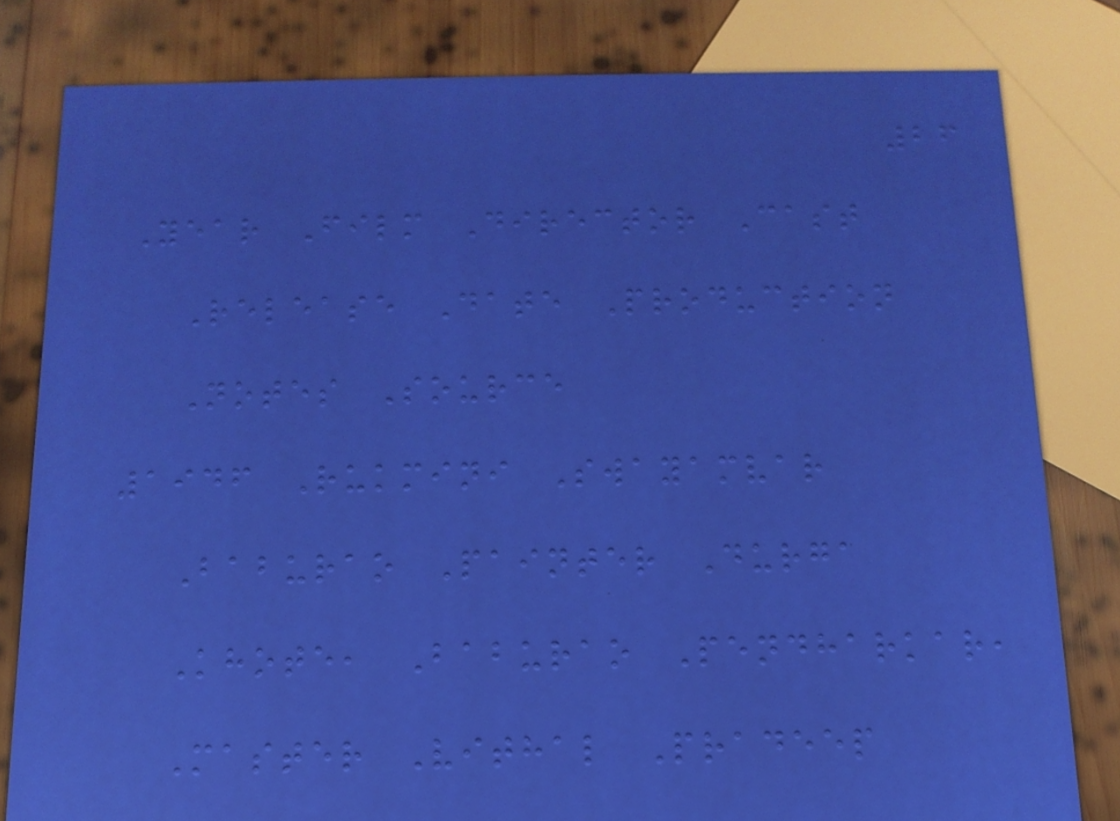26
Year Film Director Cast
Release Date Production
Notes Source
1946 Rukmini Swayamvar
Baburao Painter Durga
Khote, Baburao Pendharkar,
Master Vithal Pradeep
